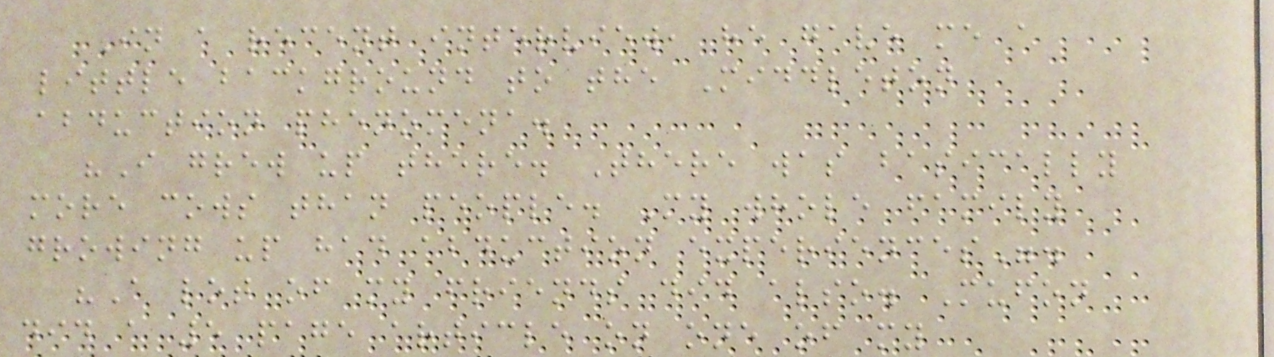In a recent interview, he gave me a
little background to the Middleton
abduction phenomena.
"I grew up there. There was basically
more cows than people. My whole family
growing up had abduction experiences".
"A lot of my friends did also. Mufon
did a 5 page article on one of my
